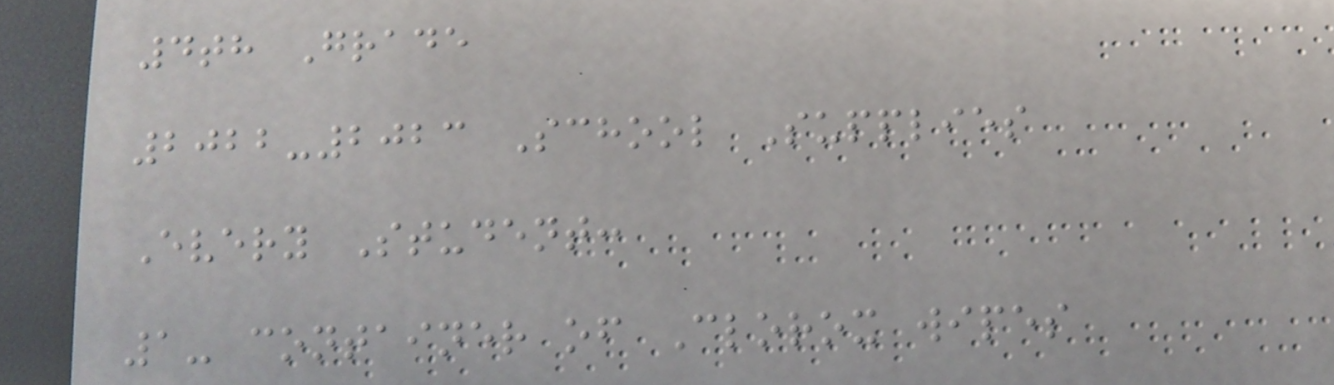4th Grade
2022-2023 School Supplies
Every Student:
1- container of Clorox wipes
